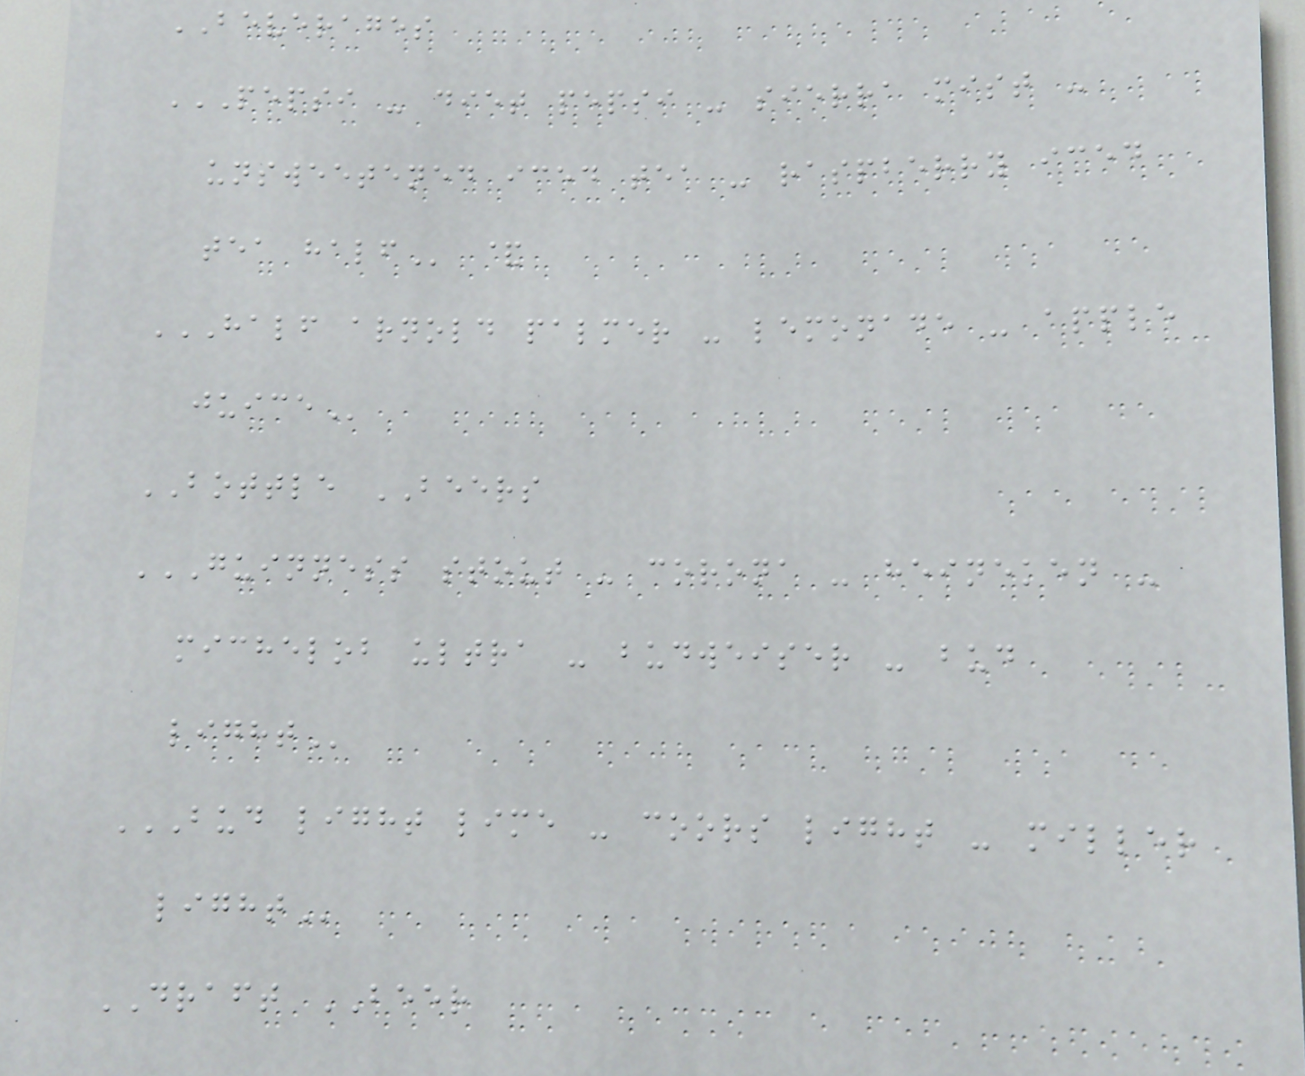BEVERAGES
PEPSI - DIET PEPSI - SIERRA MIST -
UNSWEETENED ICED TEA - RASPBERRY ICED
TEA HALF &
HALF ARNOLD PALMER - LEMONADE - APPLE
JUICE
BOTTLE BEERS
GUINNESS STOUT - CORONA - HEINEKEN -
MICHELOB ULTRA - BUDWEISER - BUD
LIGHT
BUD LIGHT LIME - COORS LIGHT - MILLER
LIGHT
DRAFT BEER
